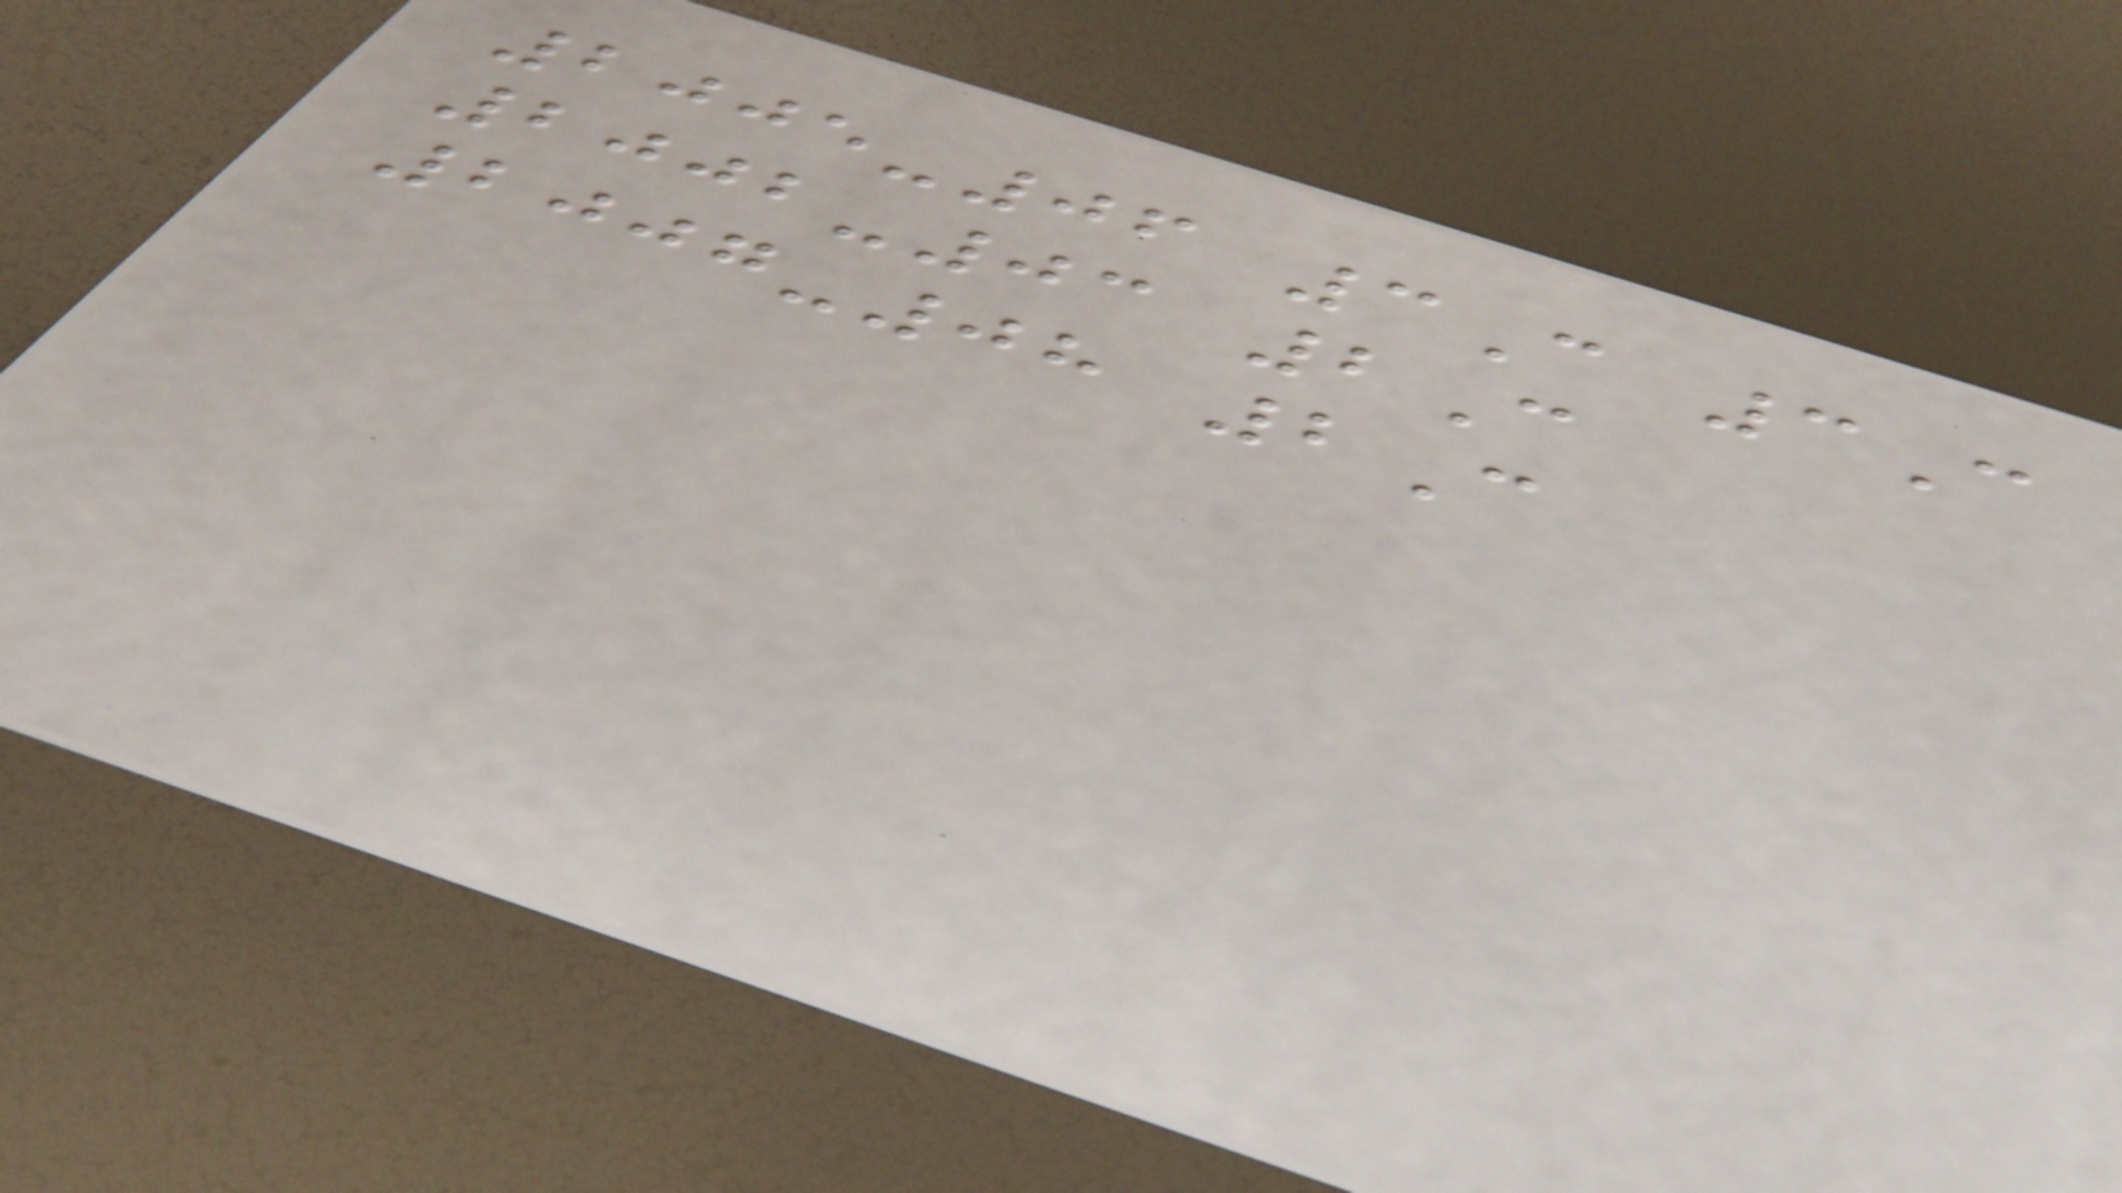2005-06 3C 3C
2002-03 2C
2007-08 2C
